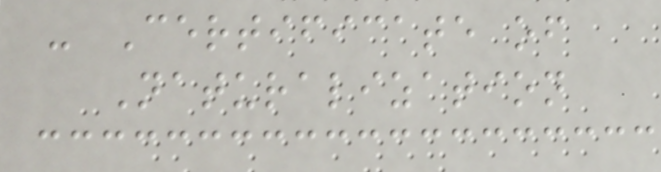- Certificate of
Naturalization
